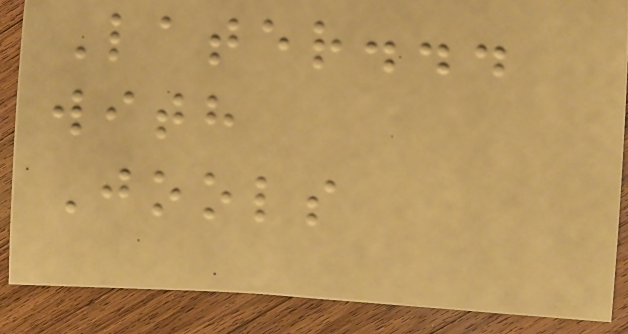Later...
with
Jools
